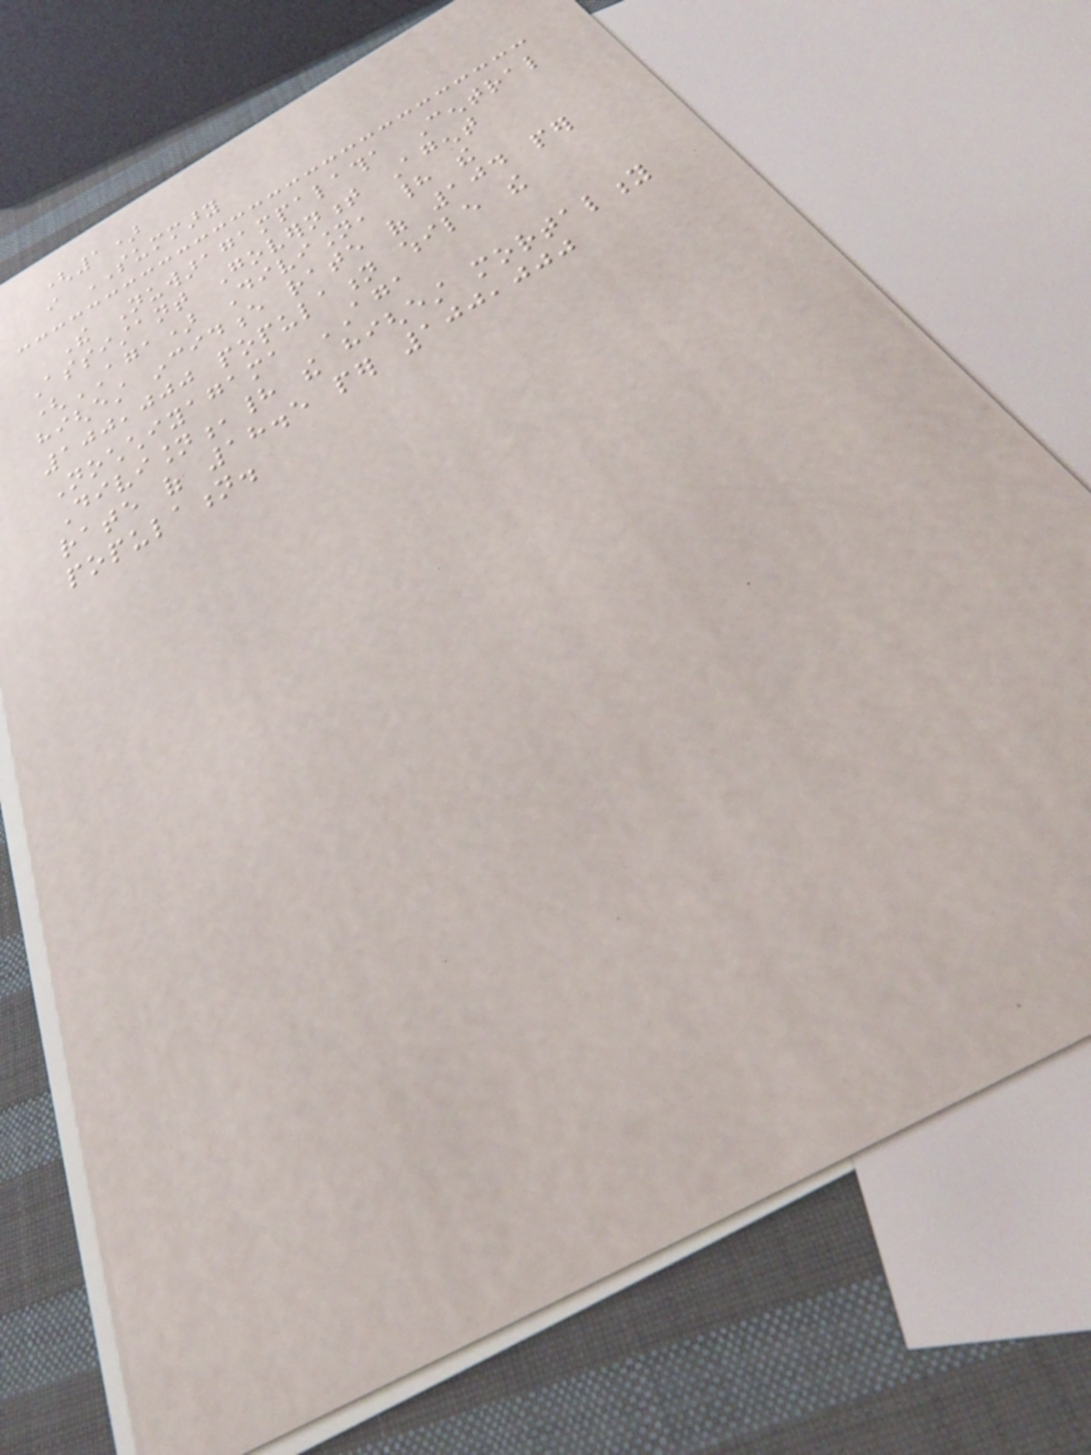(1)
i SUMMARY
The Nuwaragampalatha Central
Assistant Government Agent
(AGA) Division, had the
highest incidence rate of 104 per
100,000 population while the
Nochchiyagama AGA
Division,had the highest mortality
rate of 18.5 per 100,000
population.
